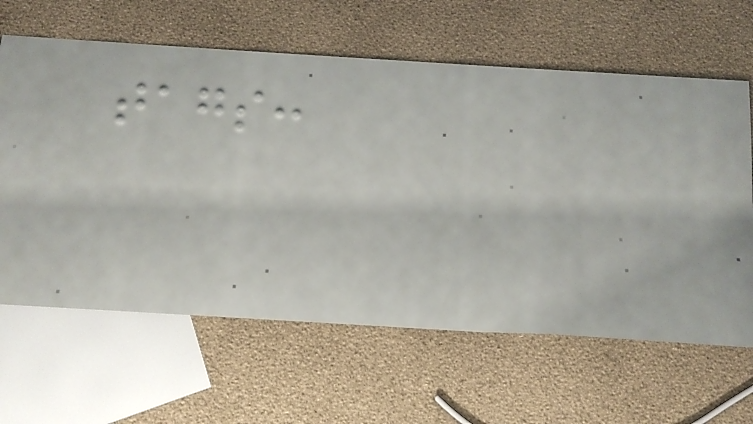tags:
